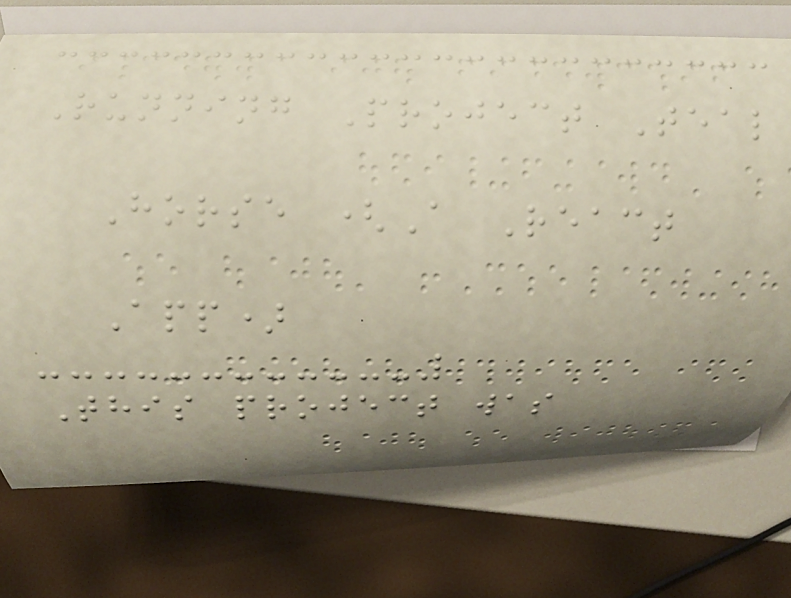Running Project Teal
Horse (A React
App)
This project was
